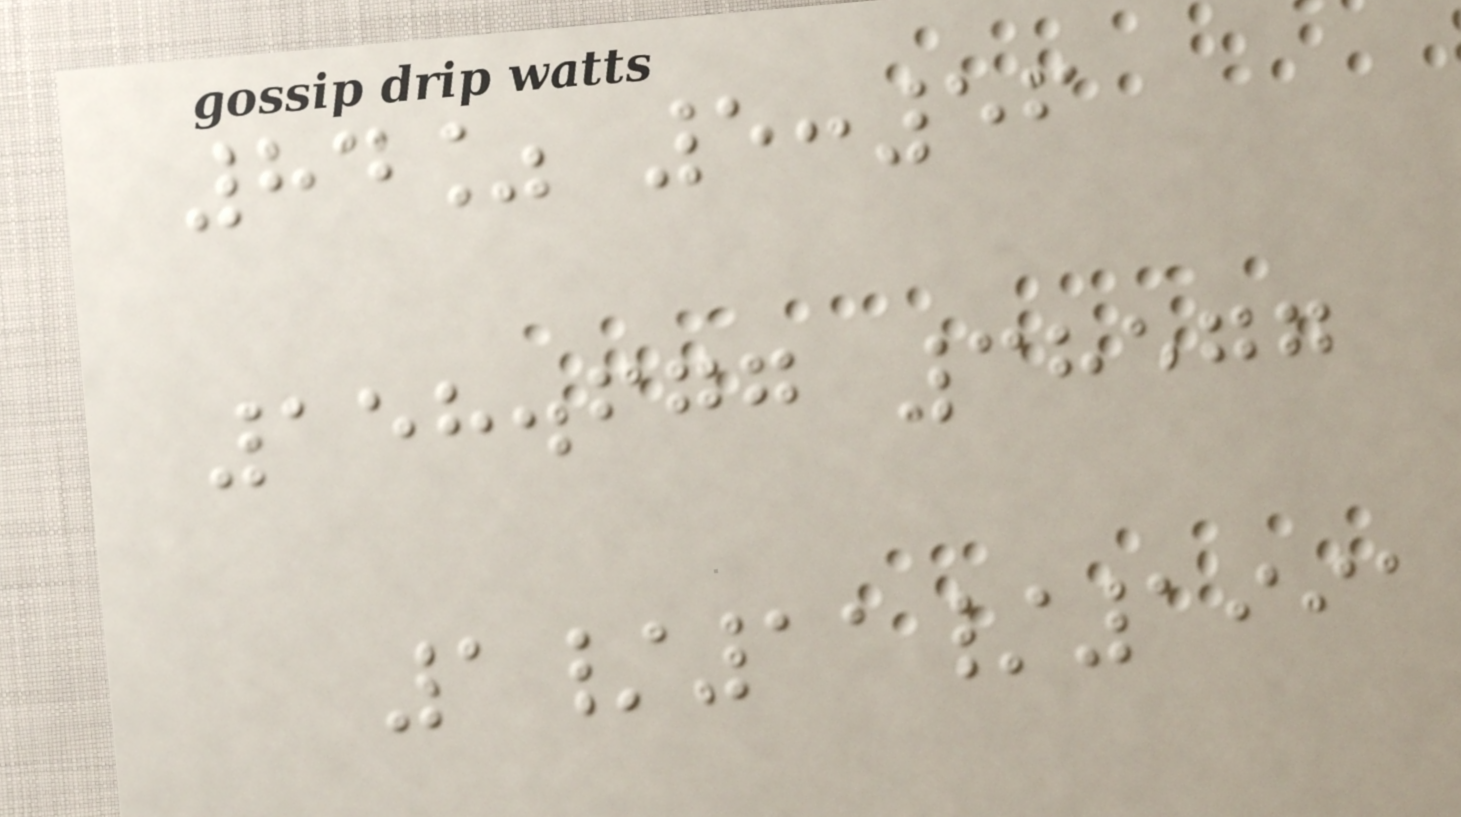84% 5:56
158.677 38577
1/11/1991
